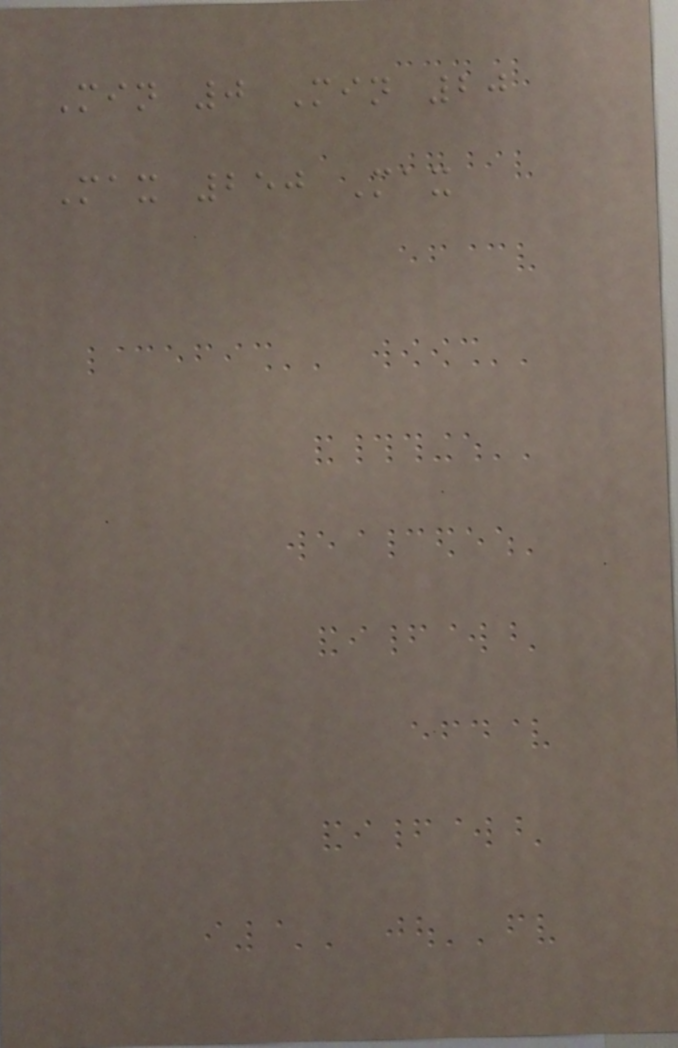Min 0 Min 20
Max 250 Max
